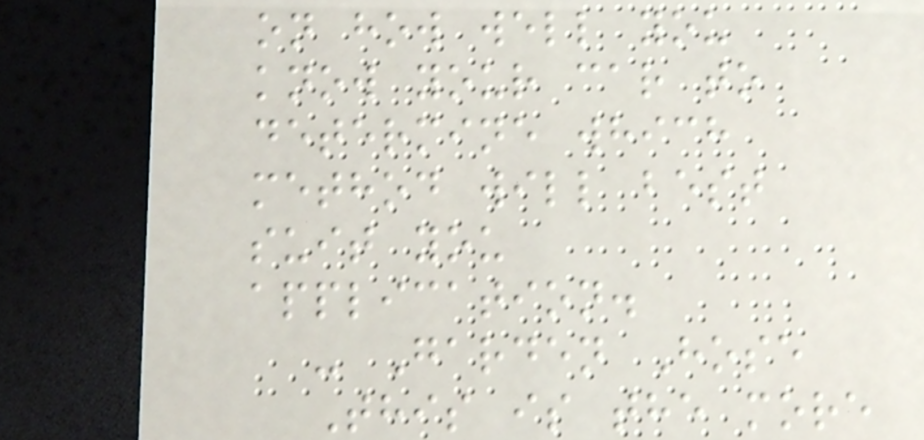on how well you
know your car to
determine which
method will best
suit you
application.
- Garden Hose
This is the more
